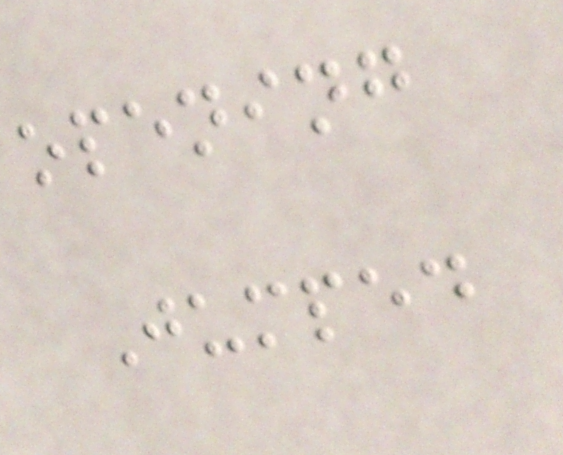opening
Jumped
